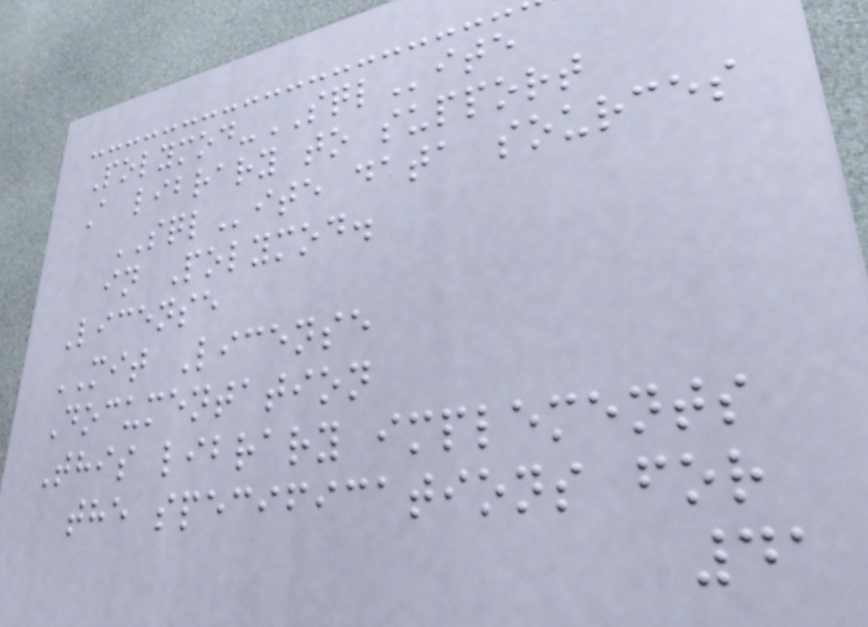Polymod-SQLite
A library to support
SQLite data sources
in Polymod.
License
MIT License
Documentation
This library implements
the specifications for
41
